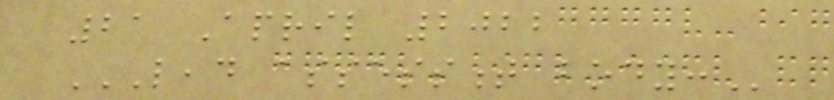21 April 2022
LEAD ASSESSMENT BODY:
